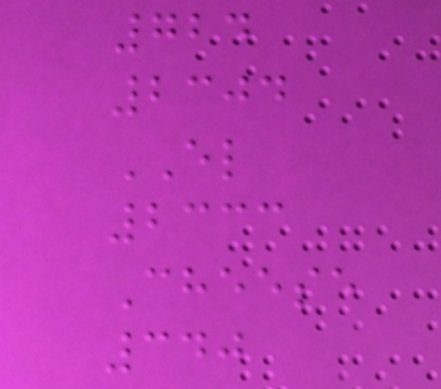724
2304
EL
2333
Cheese
340
